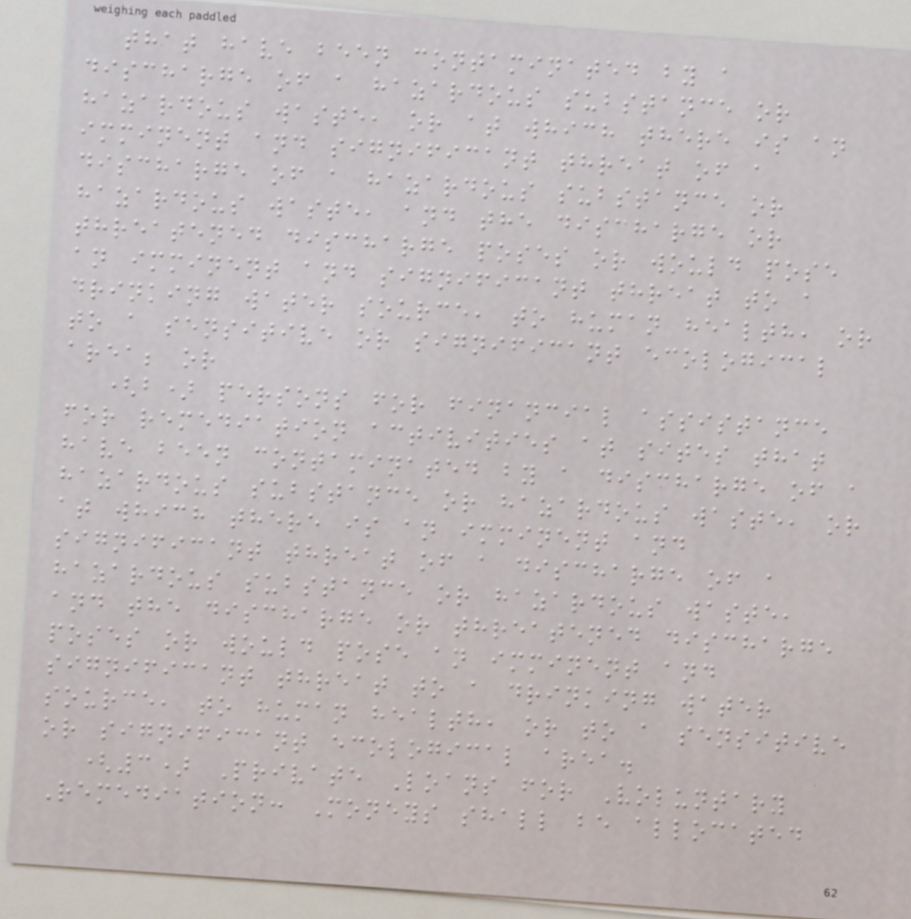that have been contaminated by a
discharge of a hazardous substance or
hazardous waste, or at which there is an
imminent and significant threat of a
discharge of a hazardous substance or
hazardous waste, and the discharge or
threatened discharge poses or would pose
an imminent and significant threat to a
drinking water source, to human health, or
to a sensitive or significant ecological
area; or
(b) persons for financial assistance
for remediation activities at sites that
have been contaminated by a discharge of a
hazardous substance or hazardous waste, or
at which there is an imminent and
significant threat of a discharge of a
hazardous substance or hazardous waste,
and the discharge or threatened discharge
poses or would pose an imminent and
significant threat to a drinking water
source, to human health, or to a sensitive
or significant ecological area.
(3) Private Loans for Voluntary
Remediation: Moneys shall be allocated
